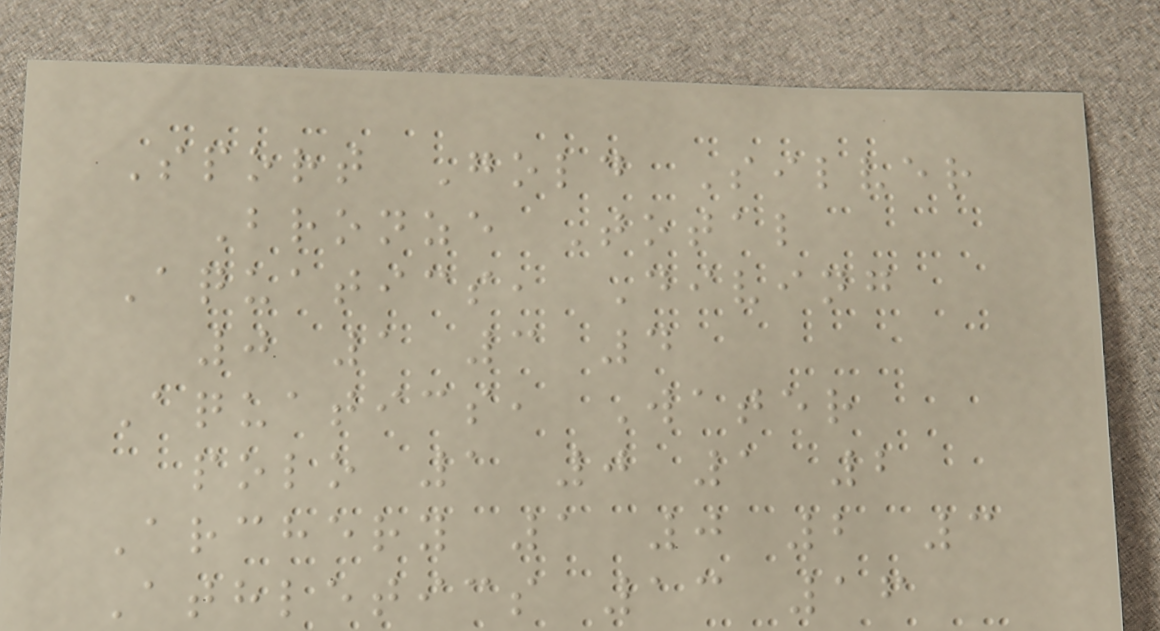Sport Gold Silver
Bronze Total
Aquatics, Diving
0 1 3 4
Aquatics, Water
polo 1 0 1 2
Archery 1 0 2 3
Athletics 13 16
